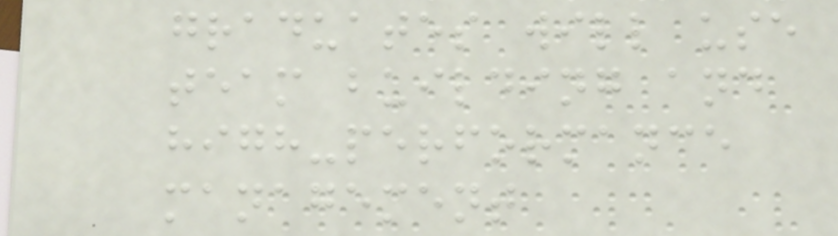graduates will use
team building and
high-performance
management
